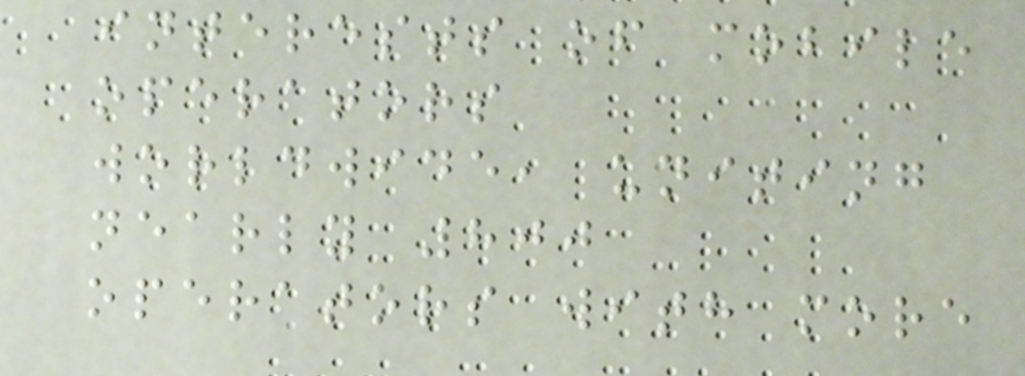interests of mobile
operators
worldwide, uniting
nearly 800
operators with more
